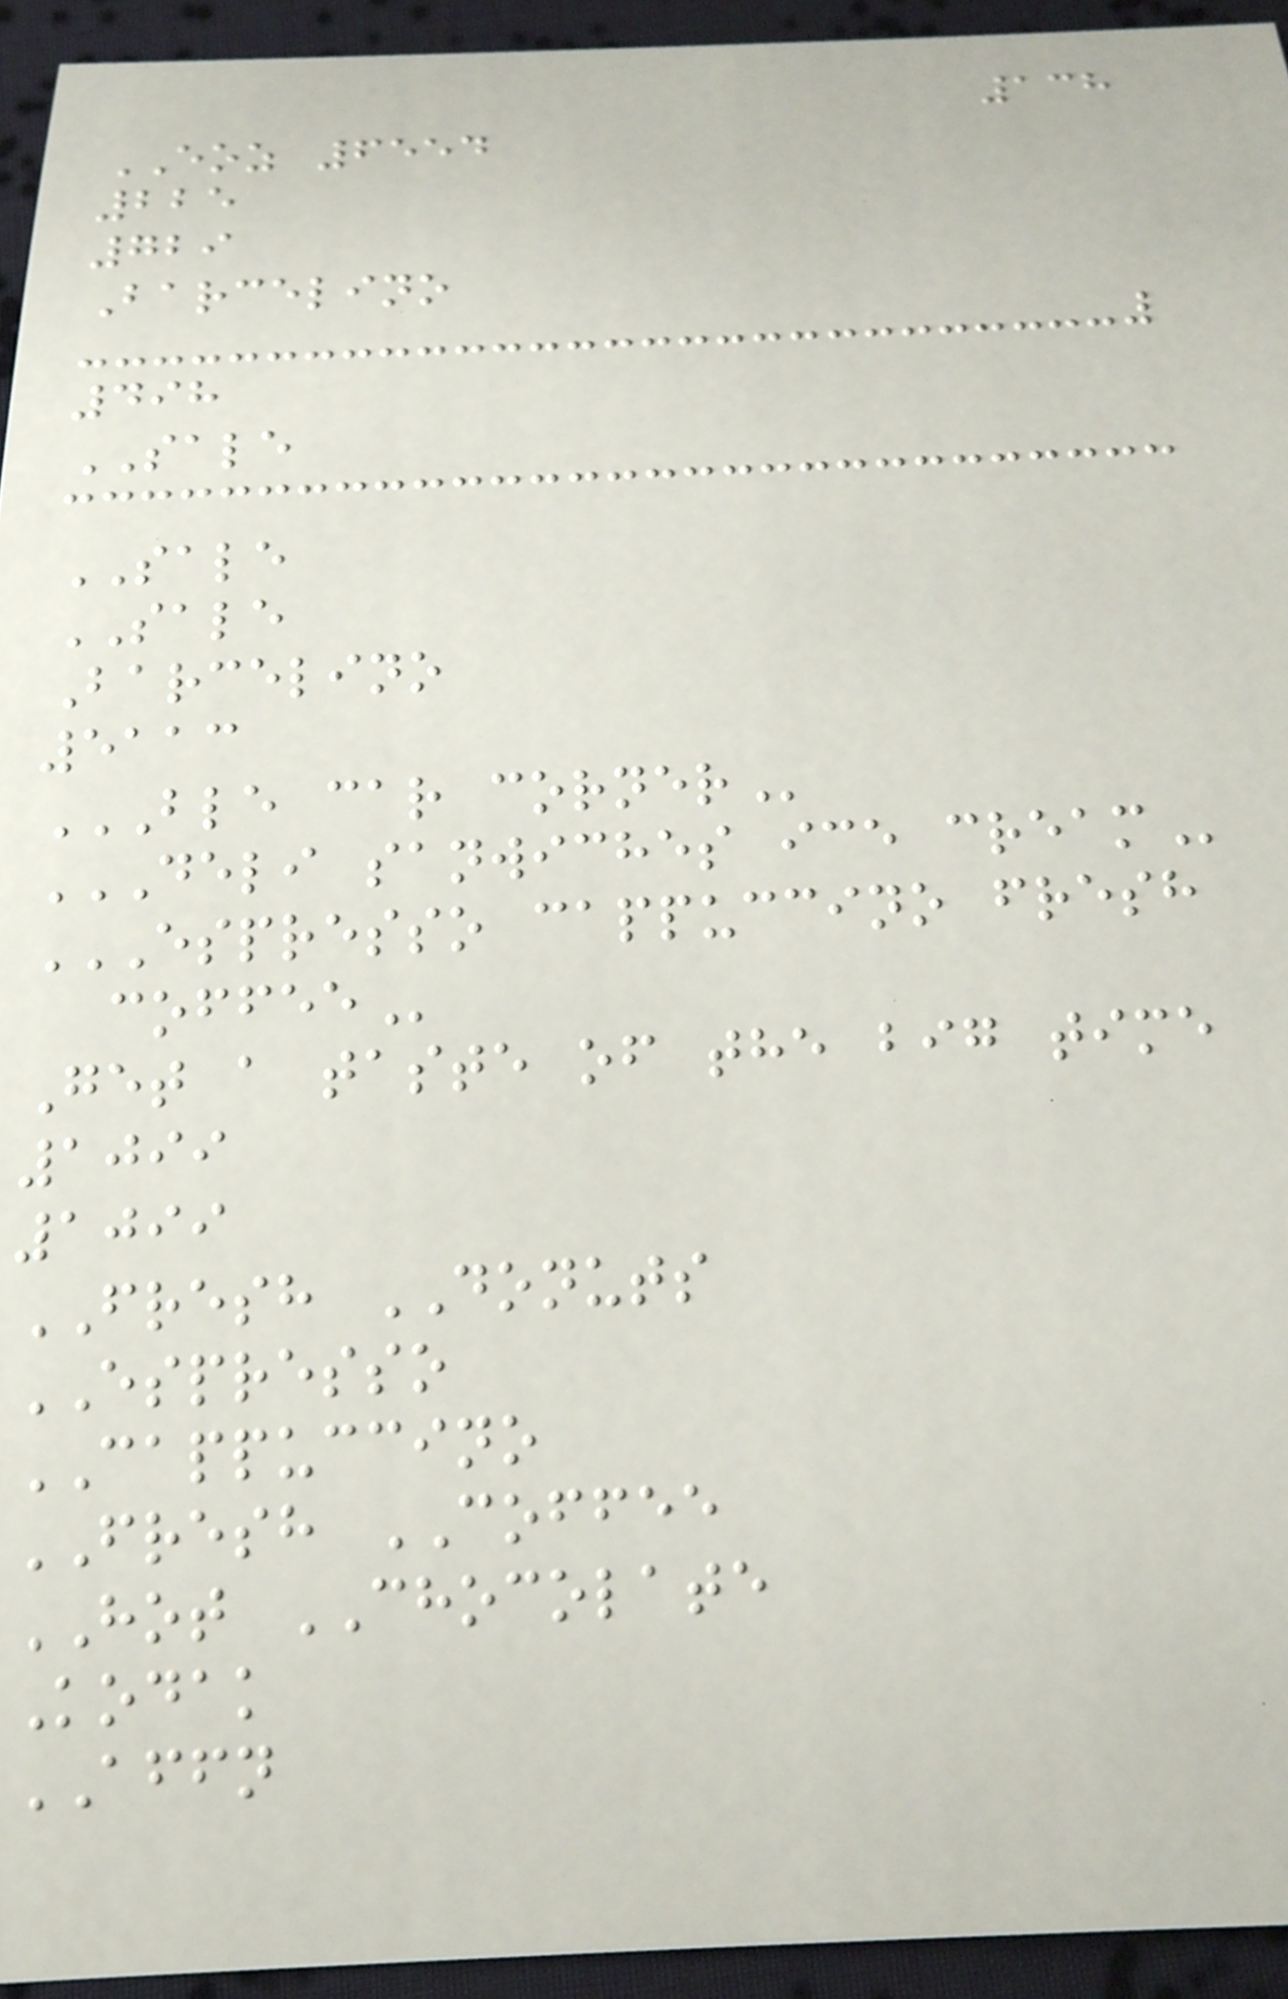138
EOZ 6554
225
729
Barcelino
498
SALE
SALE
SALE
Barcelino
5113
BLE CAR CORNER
DELI SANWICHES ICE CREAM
ESPRESSO CAPPUCCINO FRESH
COFFEE
Get a taste of the big time
1099
1099
FRESH DONUTS
ESPRESSO
CAPPUCCINO
FRESH COFFEE
HOT CHOCOLATE
Kodak
AFFN
